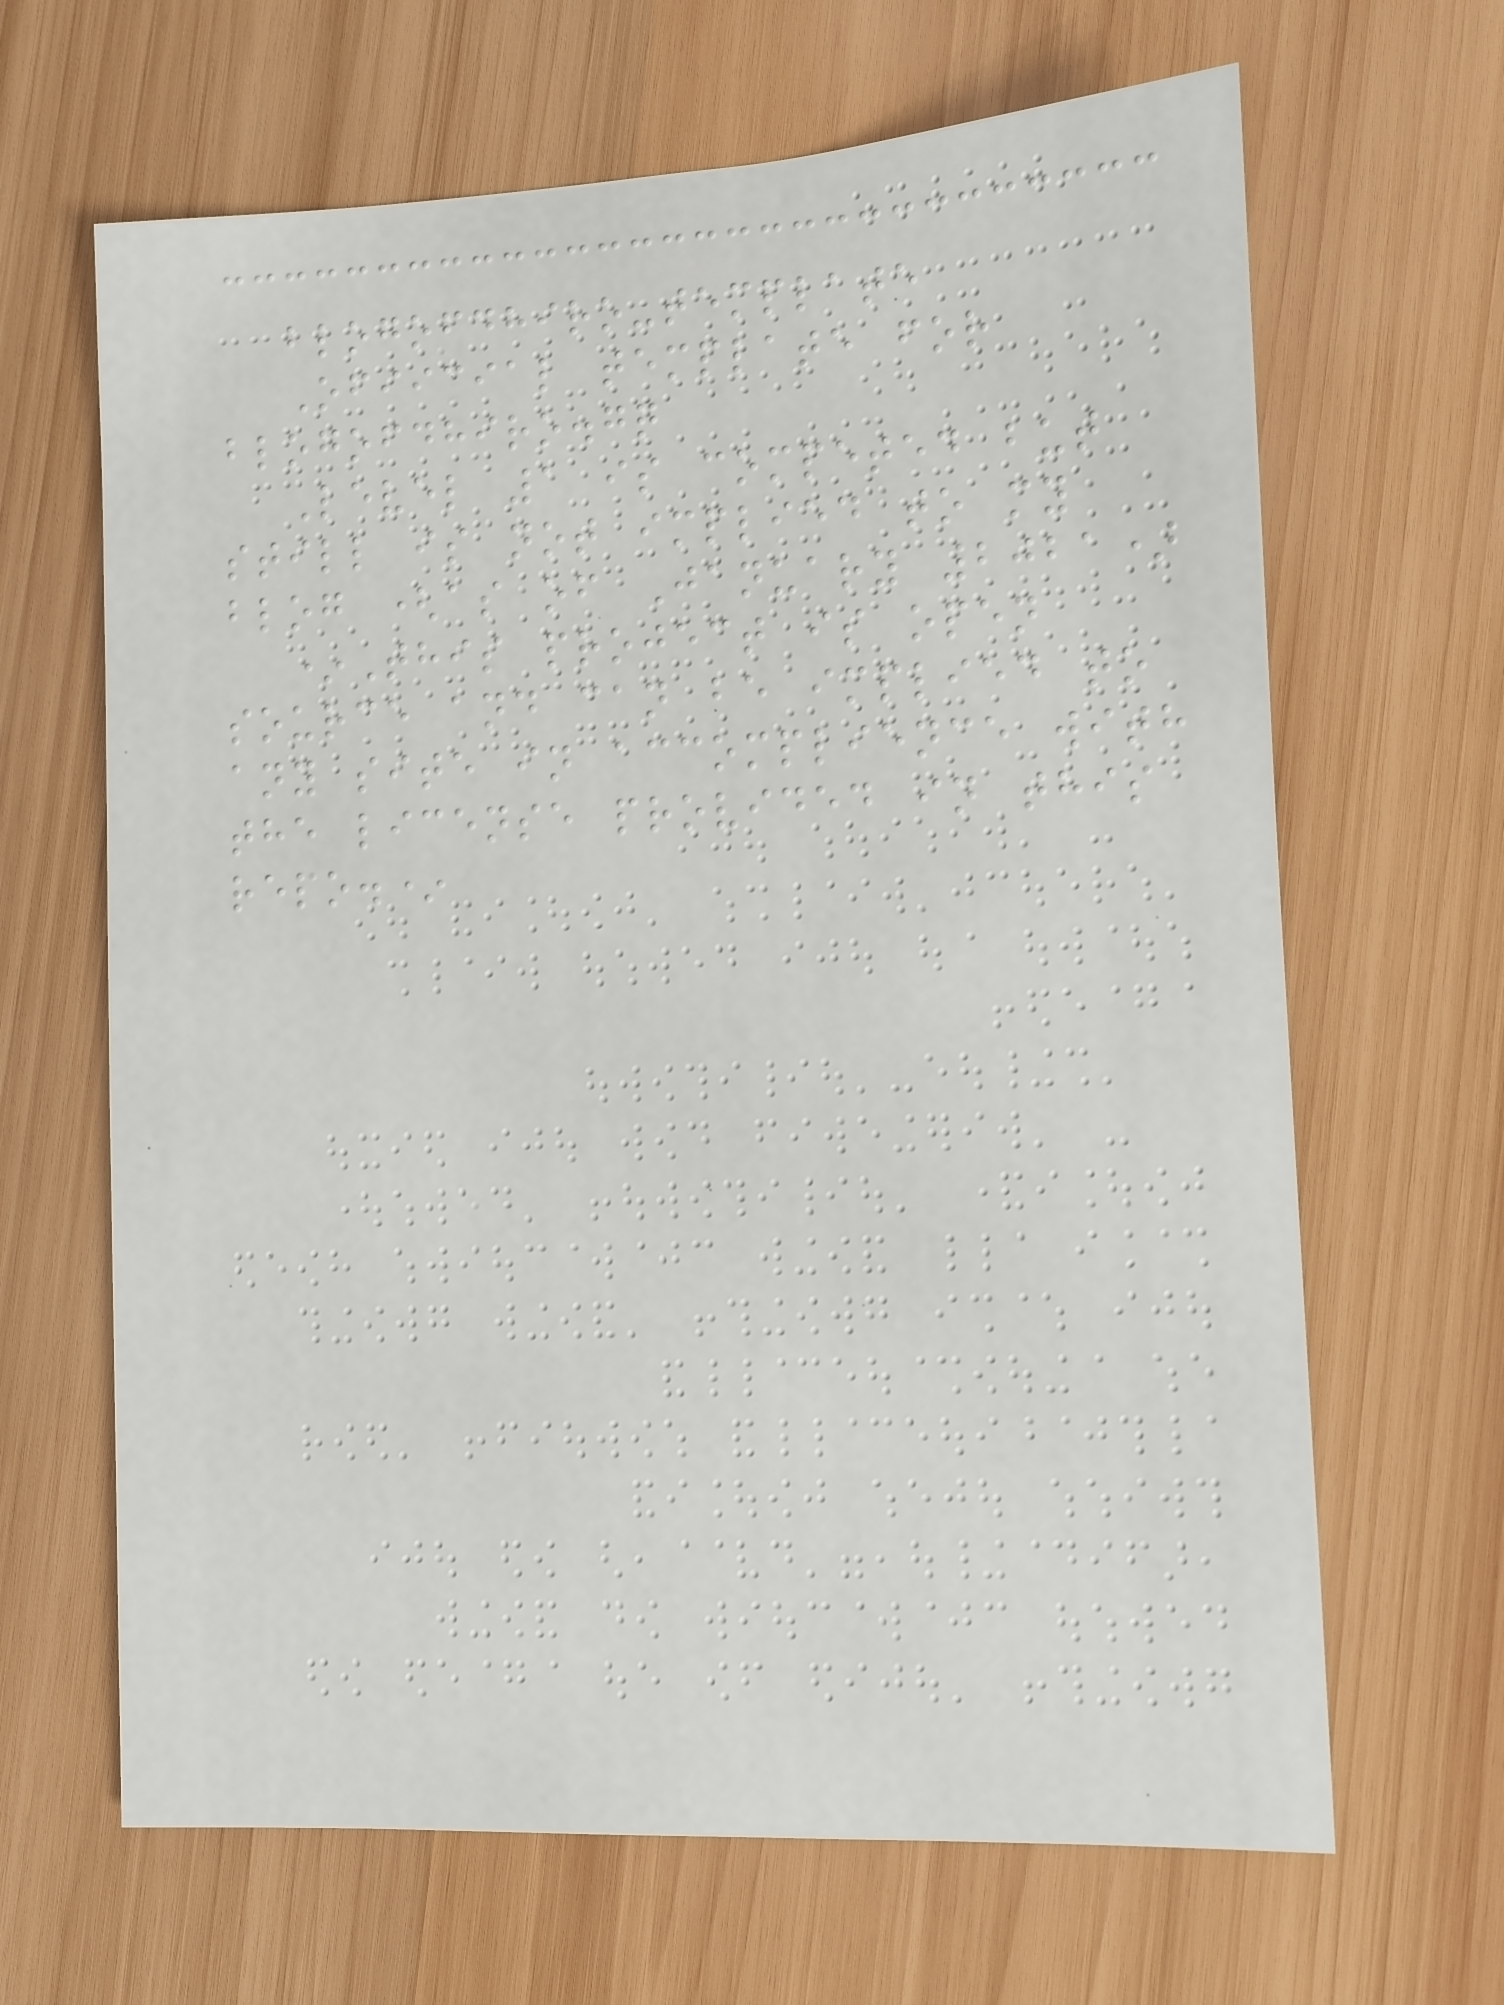blogofdhiro-template
Ofiicial template for
blogofdhiro.gq
Level 1 is competed but
still is not implied to my
blog (as of January 2021)
*This project is open
source and can be implied to
any site in accomplience with
the license provided in this
repo.*
